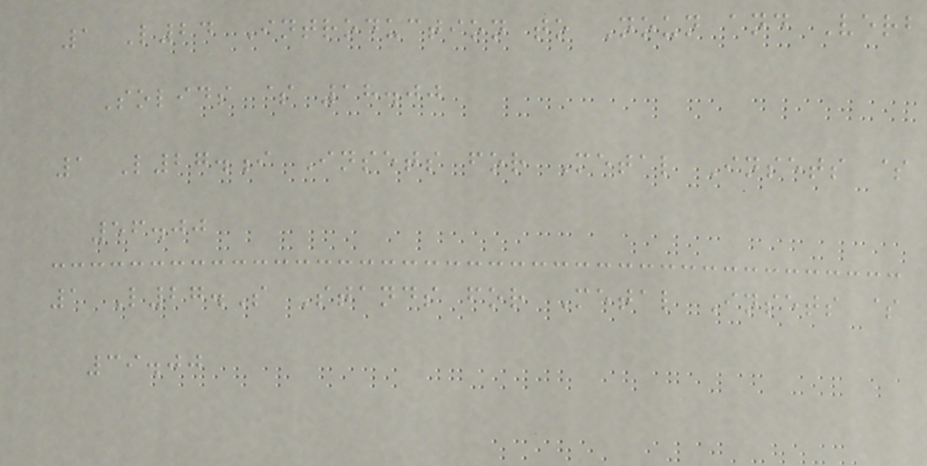1 L24 Introduction to Noun and Verb
Solids $ 18.00
1 L27.i Insets for Metal Insets $
56.00
1 L27.S Stands for Metal Insets $
39.00
